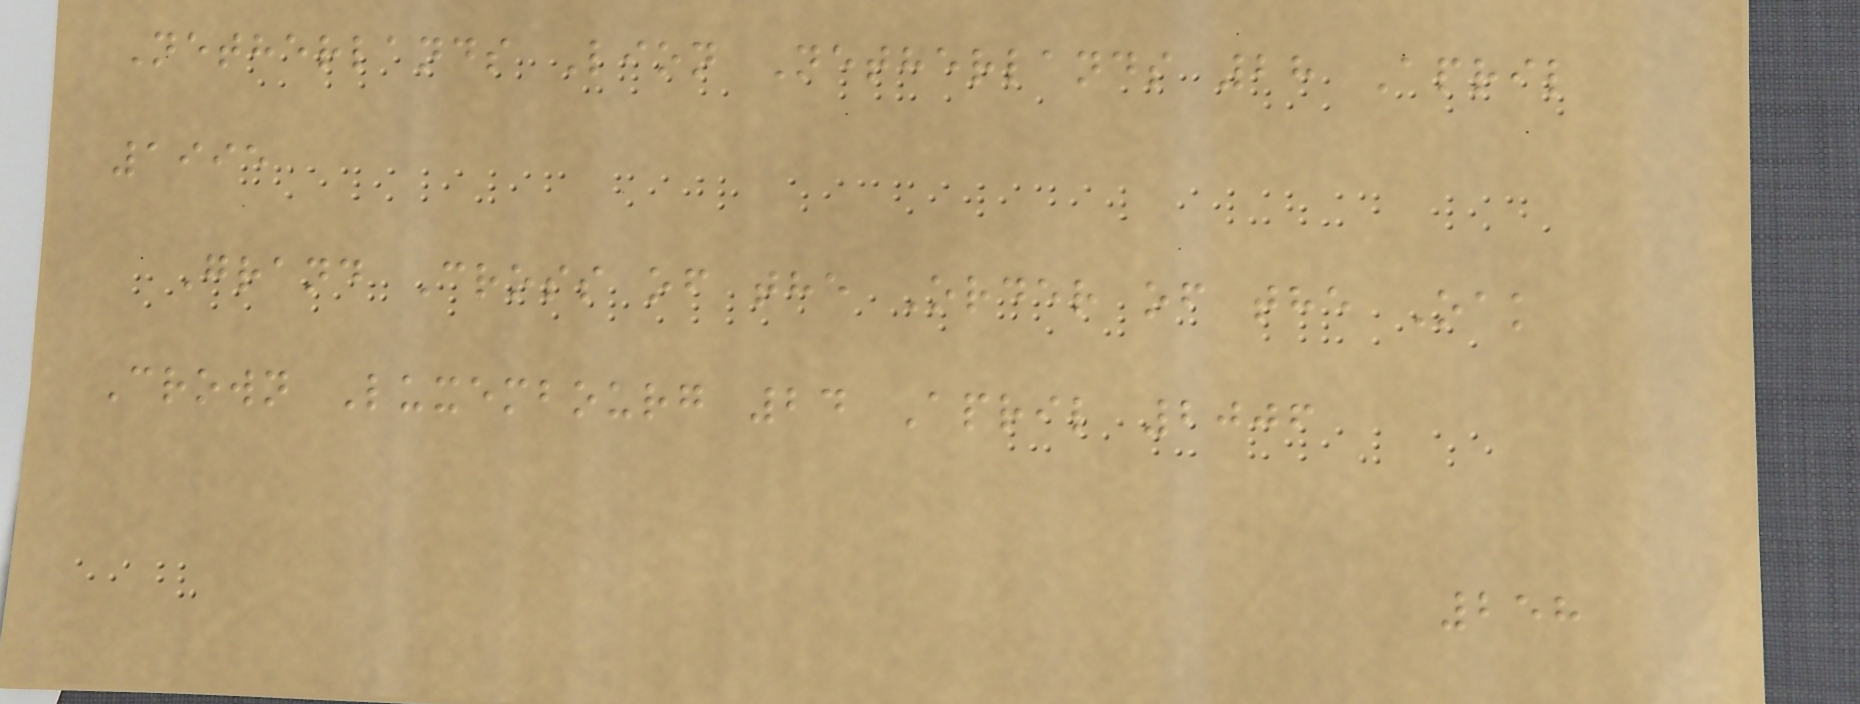Netherlands Lion Netherlands 28 April
1995
Grand Cross of the Order of the Oak
Crown Luxembourg 24 April 2006
258
